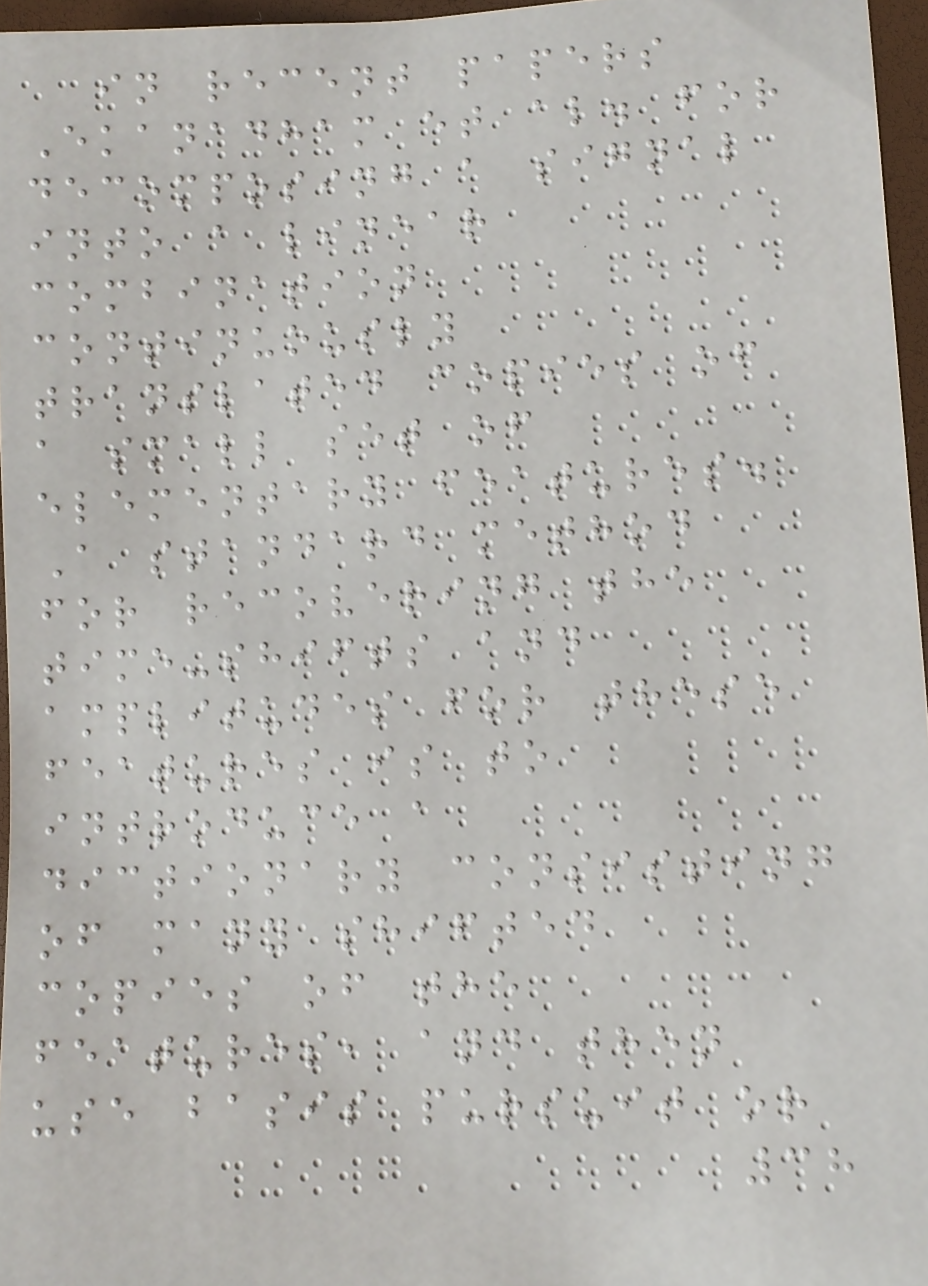in recent papers
Ekanadham et al. for
decomposing a signal
into a linear
combination
continuously
translated copies of
a small set of
elementary features.
A standard method
for recovering the
time-shifts and
amplitudes for these
features is to
introduce a
dictionary consisting
of many shifted
copies of the
features, and then
use basis pursuit or
38
